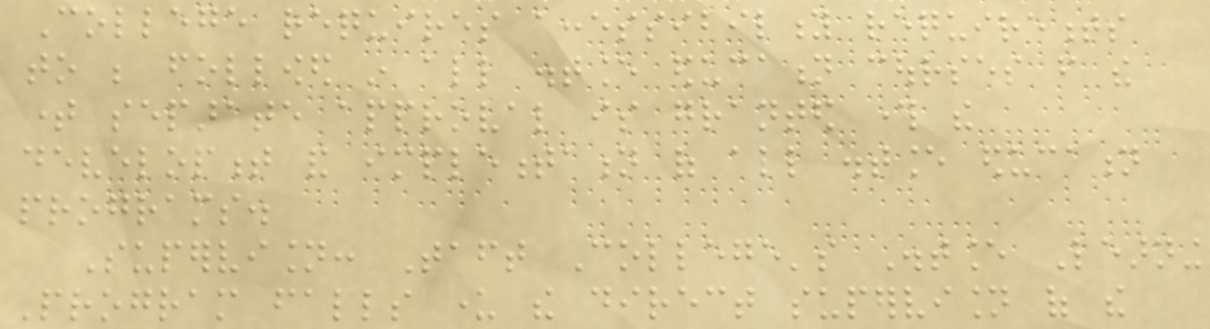College requires accessibility requirements
to be followed in all distance education courses from the
time separate approval is granted through the
development and implementation of all distance education
programs.
Supervision: Taft College's Distance Learning
Program falls under the direct supervision of the
